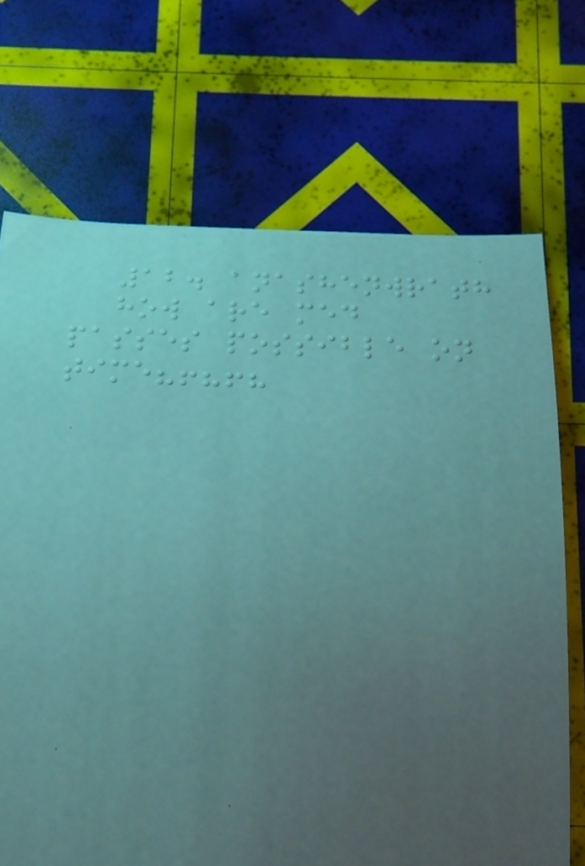12. anashenwrath
how are med
passes possible on
time?!?!?
